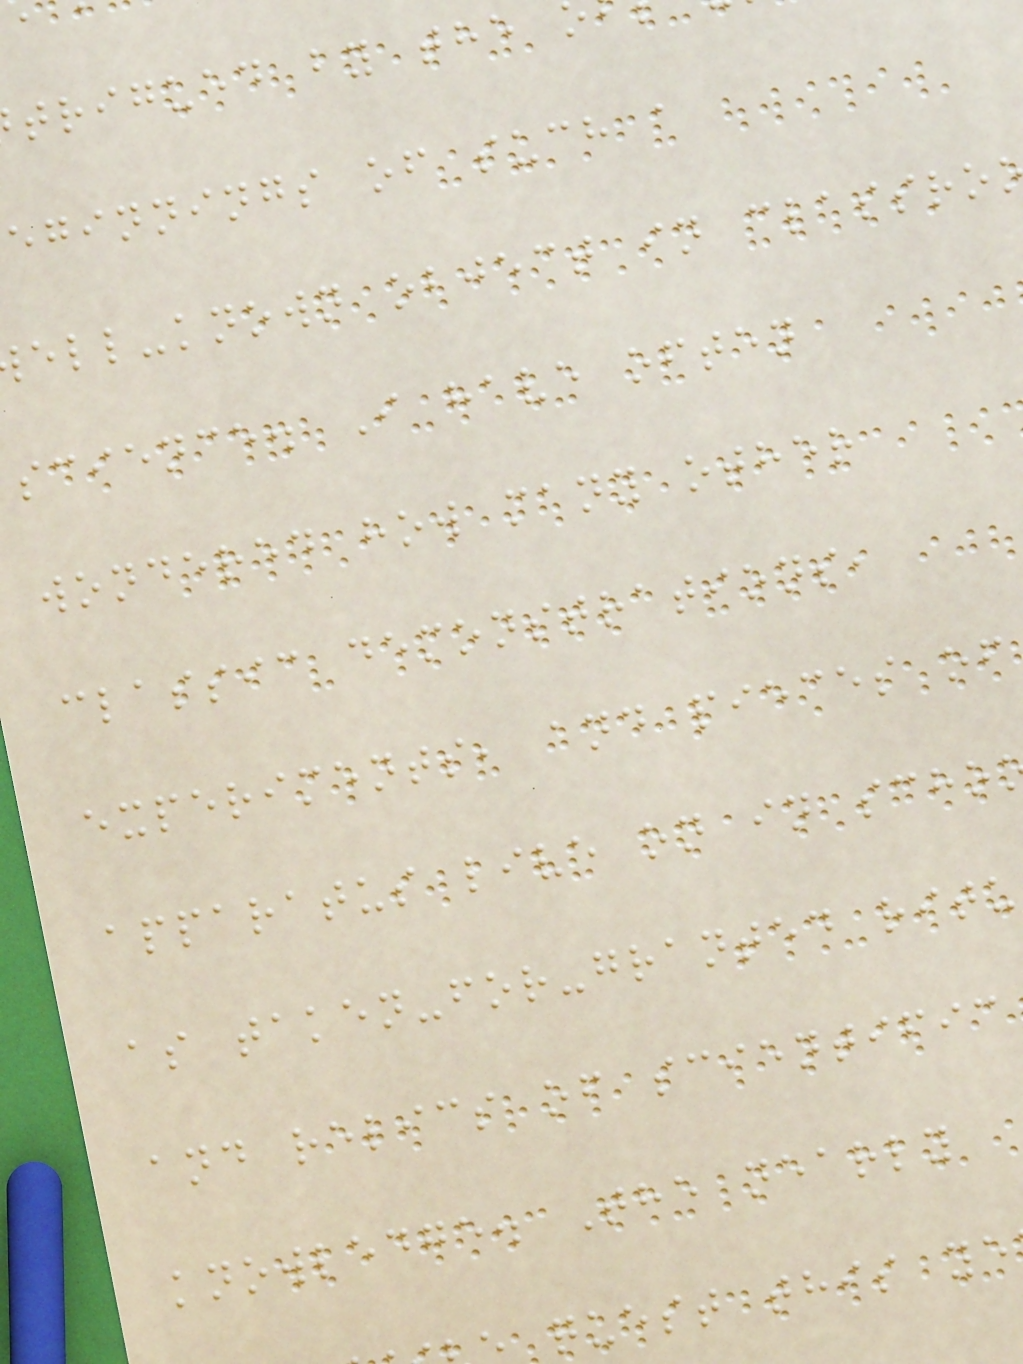trigued by the
eginnings of such a
ell-known object in classro
science. I have often
wondered how many other
classic demonstrations,
experiments, and pieces of
apparatus live on in scho
as taken-for-granted ritu
and relics of scientific
knowledge. The nearly
quest this ye
